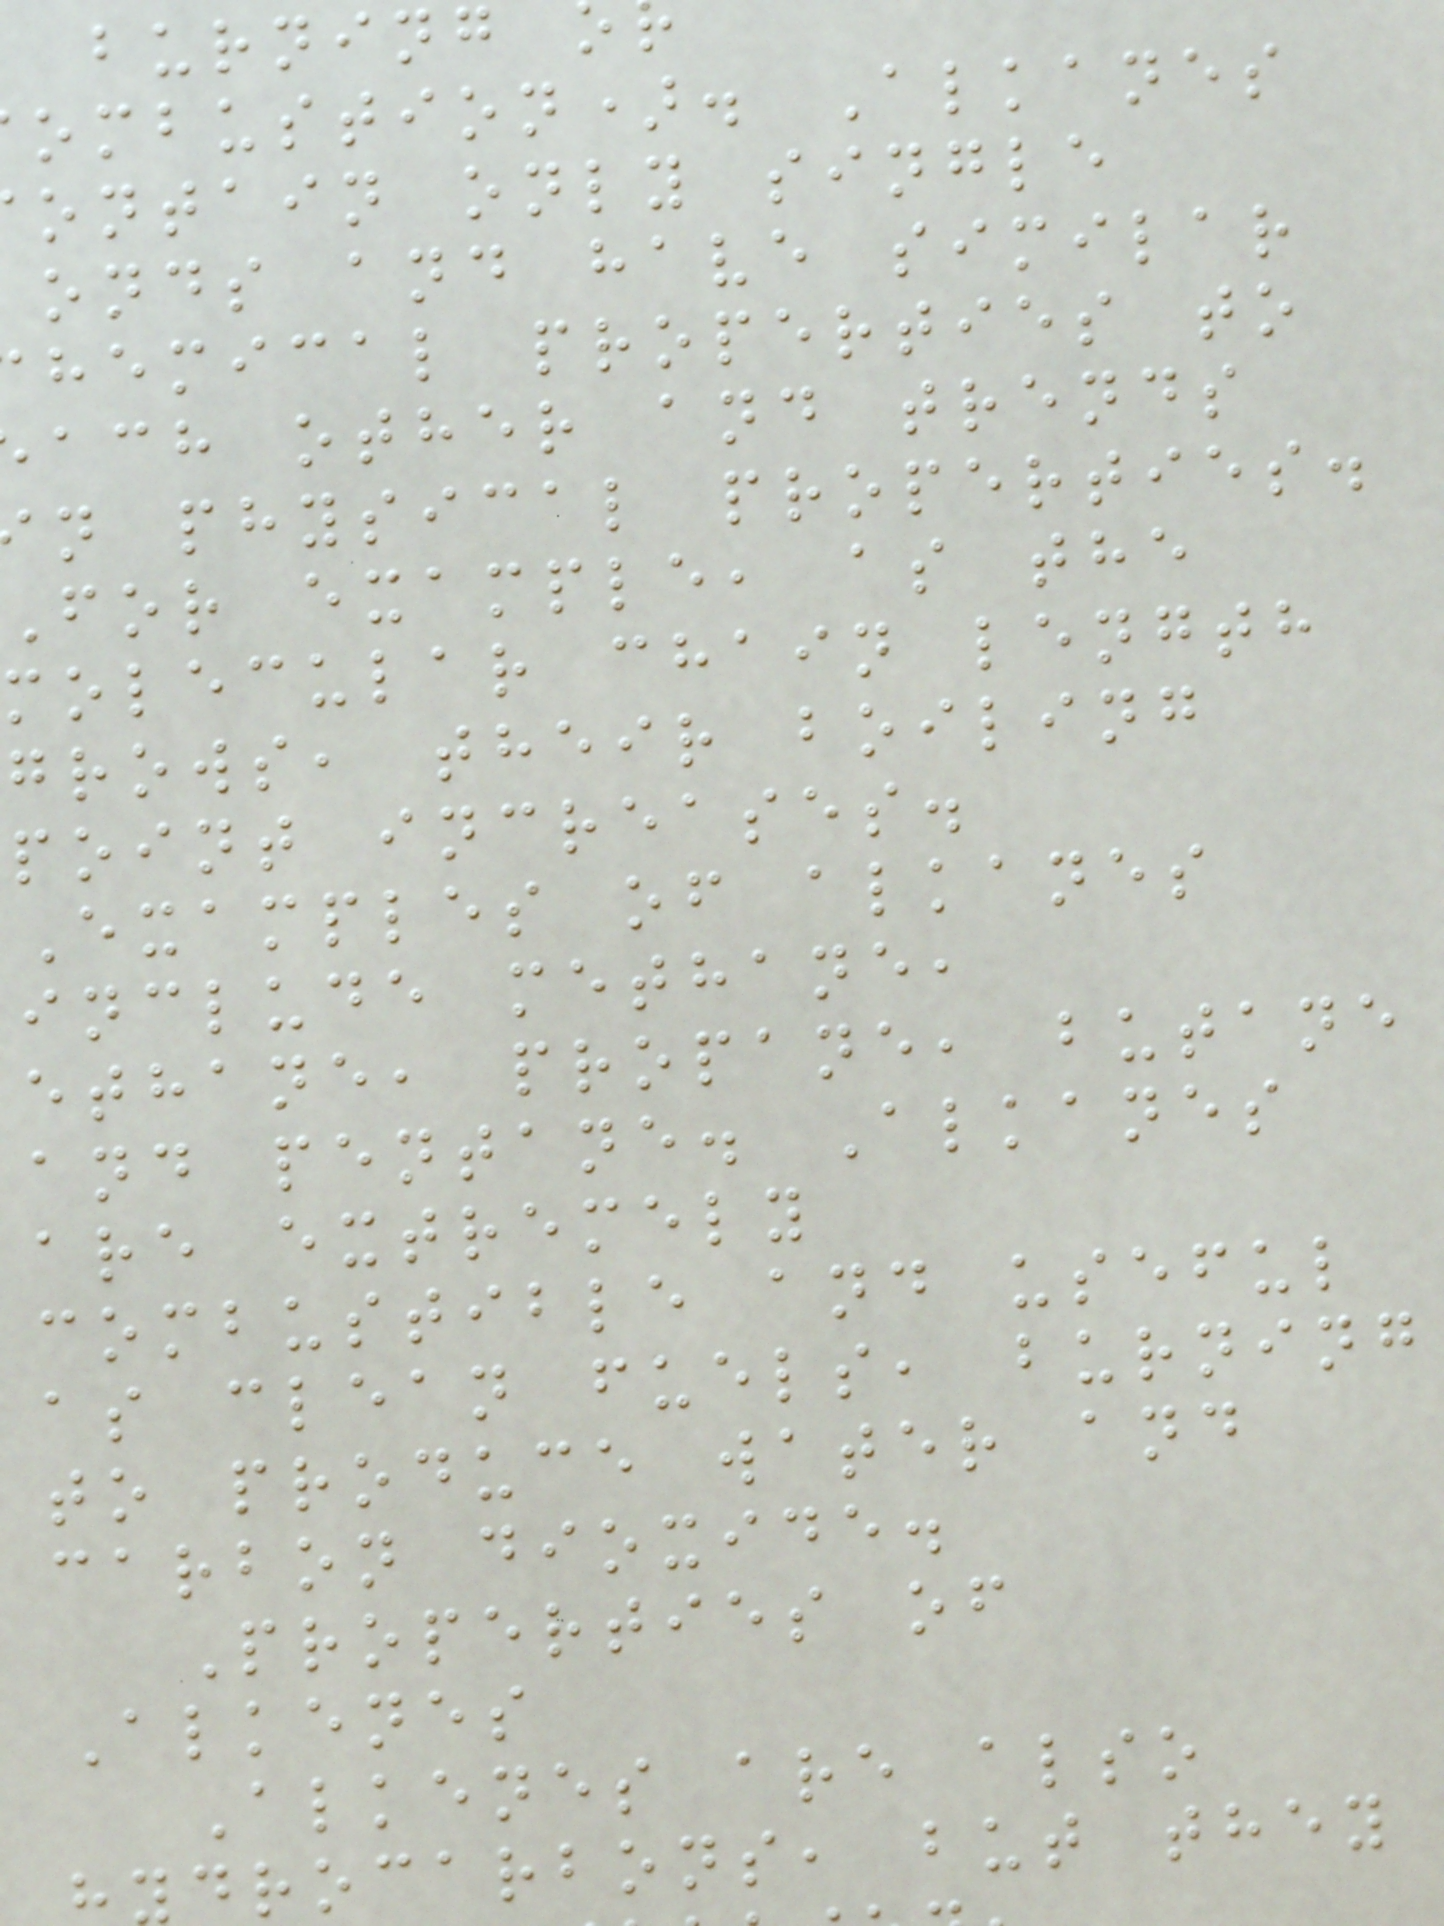burning
ombustion). Alkanes
ontain only single
onds and have similar
hemical properties to
ach other and trends
n physical properties.
for example, as the
molecular chain length
grows, their boiling
point increases.
Examples of alkanes
include methane,
ethane, propane, butane
and pentane. Alkanes
are extremely
combustible and useful
as clean fuels, burning
to produce water and
carbon dioxide.
Properties of
Alkenes
Alkenes are also
ydrocarbons, but they
